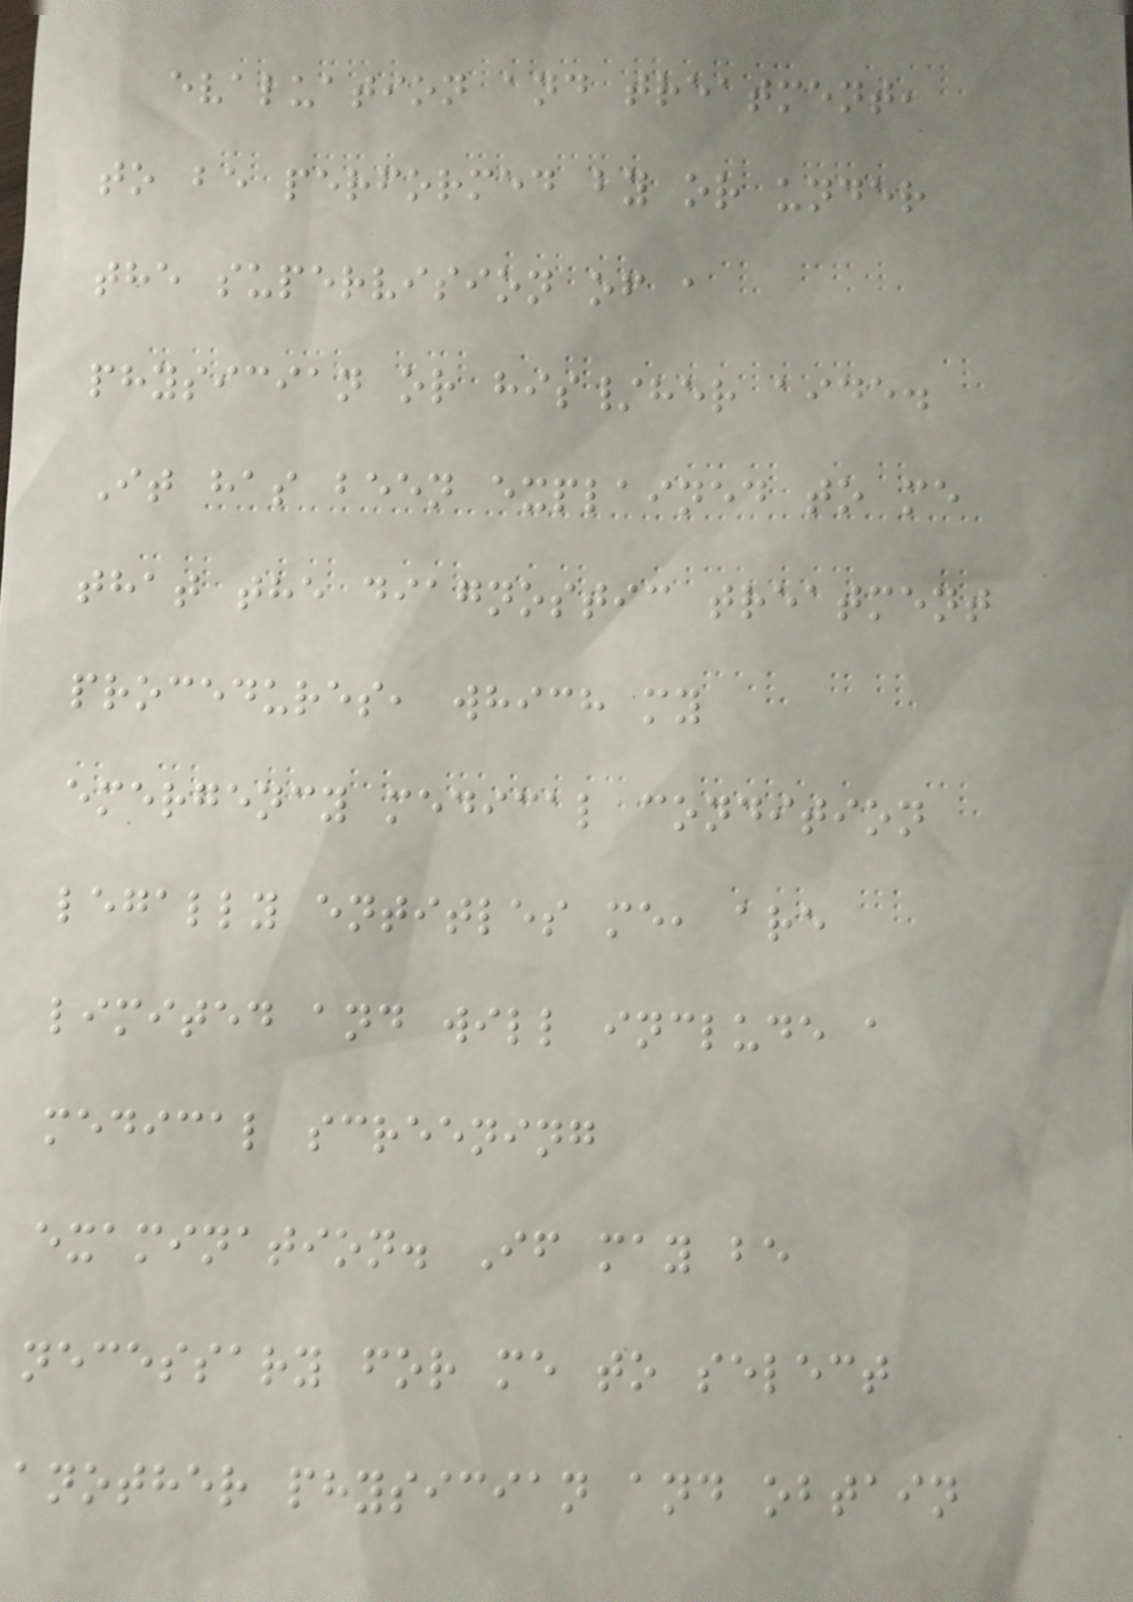evaluation and treatment,
to be performed by or under
the supervision of a
physician or his/her aide.
It has been explained to me
that the diagnostic treatment
procedures, which my
emergency medical condition
legally entitles me, are
limited and will include a
medical screening
examination. If may be
necessary for me to select
another physician and obtain
